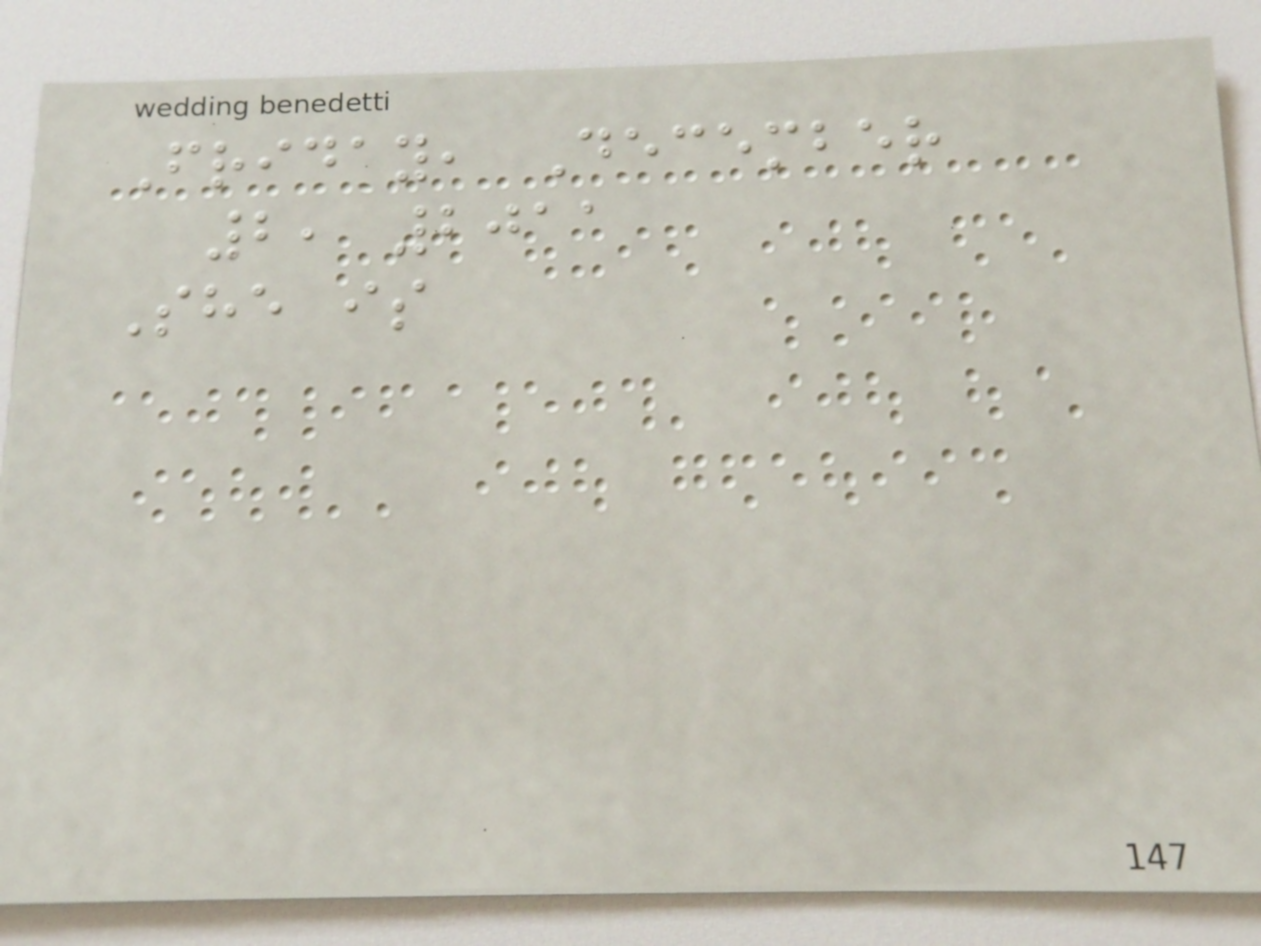Friday, December
2, 2011
She is
